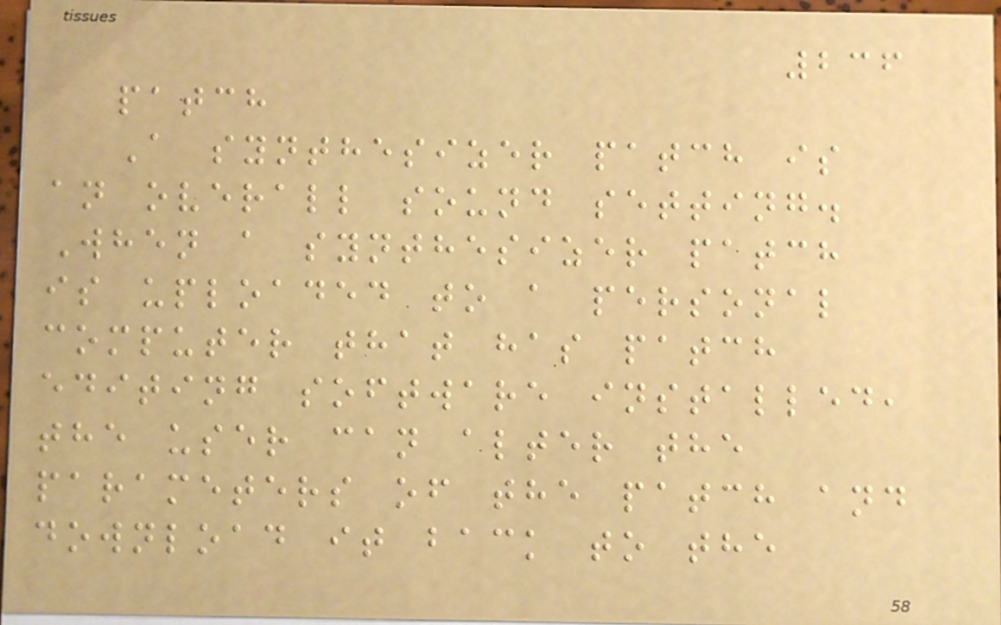236
patch
A synthesizer patch is
an overall sound setting.
When a synthesizer patch
is uploaded to a personal
computer that has patch
editing software installed,
the user can alter the
parameters of the patch and
download it back to the
